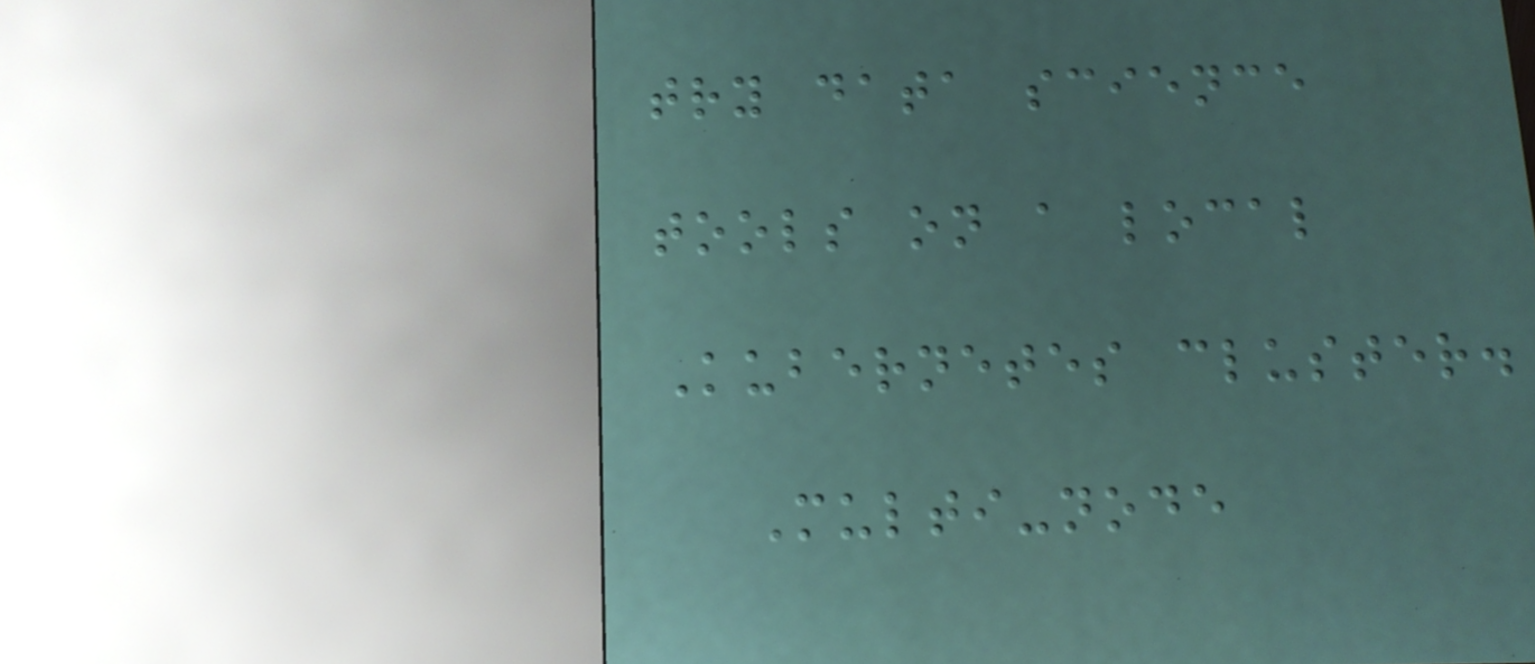try data science
tools on a local
Kubernetes cluster.
Multi-node
